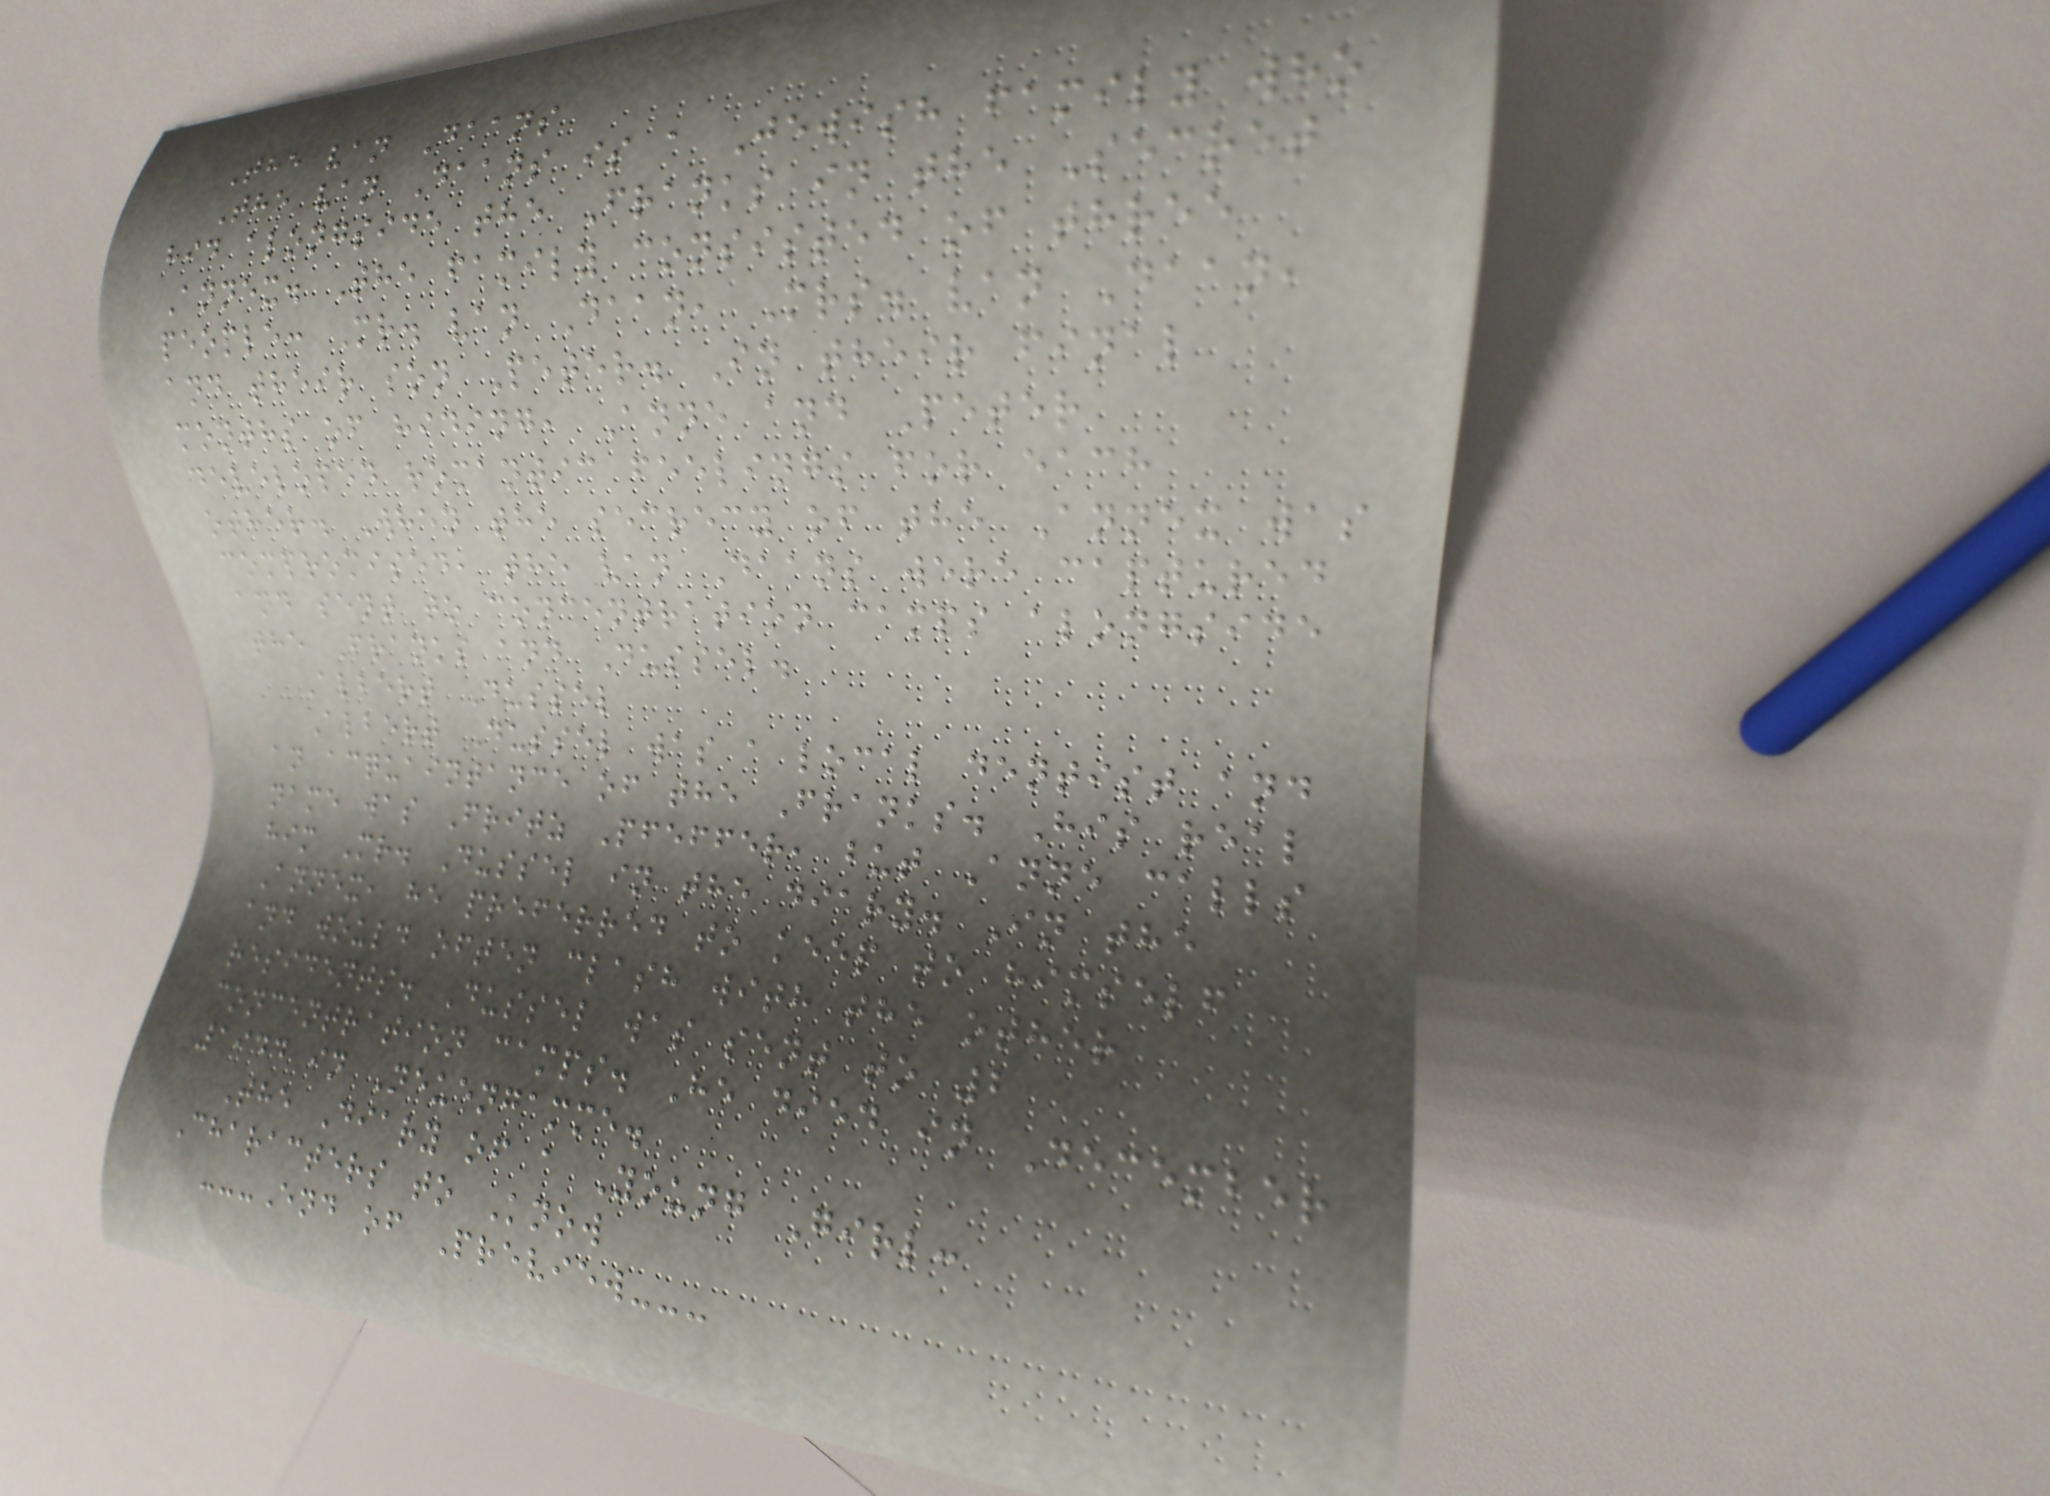The van Daans
The van Daans is a Jewish family who
hid alongside the Franks in the Secret
Annex. The family consisted of three
people: Mr. van Daan, Mrs. van Daan,
and their son Peter. In their final
months of hiding, Anne and Peter
developed romantic feelings for each
other. When the secrecy of the Annex was
compromised, the van Daans were captured
and sent to concentration camps alongside
the Franks and Dussel.
Albert Dussel
Albert Dussel was a local dentist and
an acquaintance of the Franks. His real
name was Fritz Pfeffer, but Anne calls
him Mr. Dussel in the diary. In the
Annex, he preferred to keep to himself
and would often clash with the other
residents. Dussel was sent to 2
concentration camps. He died in December
1944 in Neuengamme.
The Diary of a Young Girl:
Characters to Know
---End of Preview---
